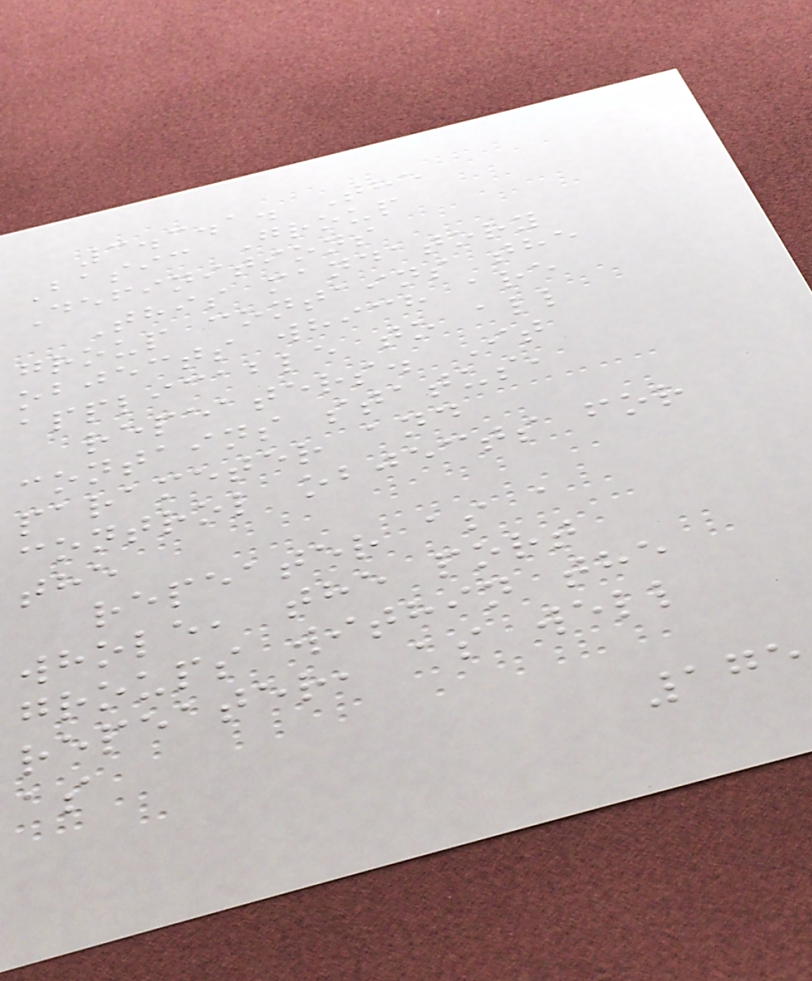3.3.1. The
Basic Group
Definitions
This mandatory
group contains the
objects which are
applicable to all
repeaters. It
contains status,
parameter and
control objects for
the
repeater as a
whole, the port
groups within the
repeater, as well
as
175
